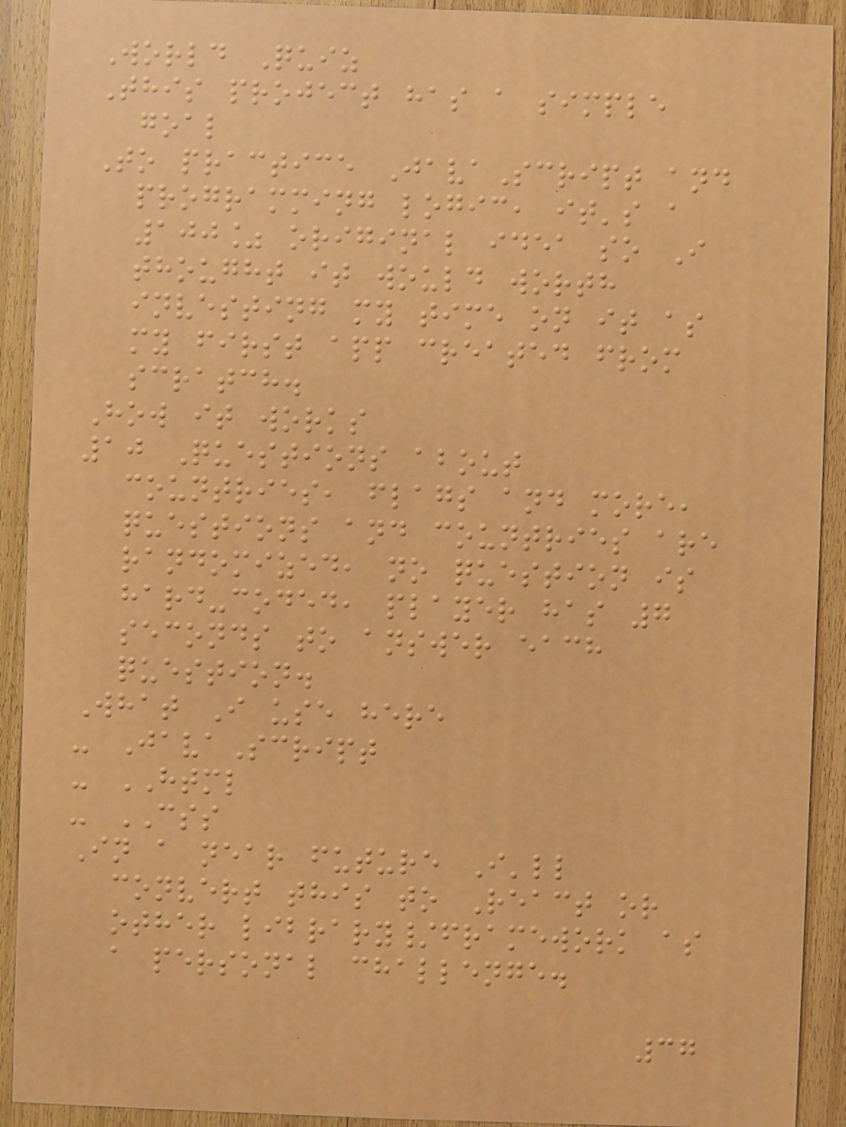World Quiz
This project has a simple
goal
To practice JavaScript and
programming logic, it's a
100% original idea so I
thought it would worth
investing my time on it as
my first app created from
scratch.
How it works
10 Questions about
countries, flags and more,
questions and countries are
randomized, no question is
hard-coded, player has 7
seconds to answer each
question.
What I use here
- JavaScript
- HTML
- CSS
In a near future I'll
convert this to React or
other library/framework as
a personal challenge.
37
